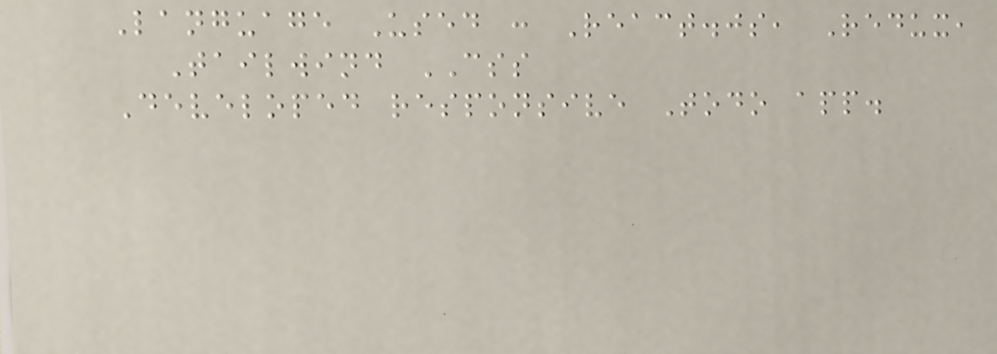Language Used : React.js, Redux,
Tailwind CSS
Developed responsive Todo app.
